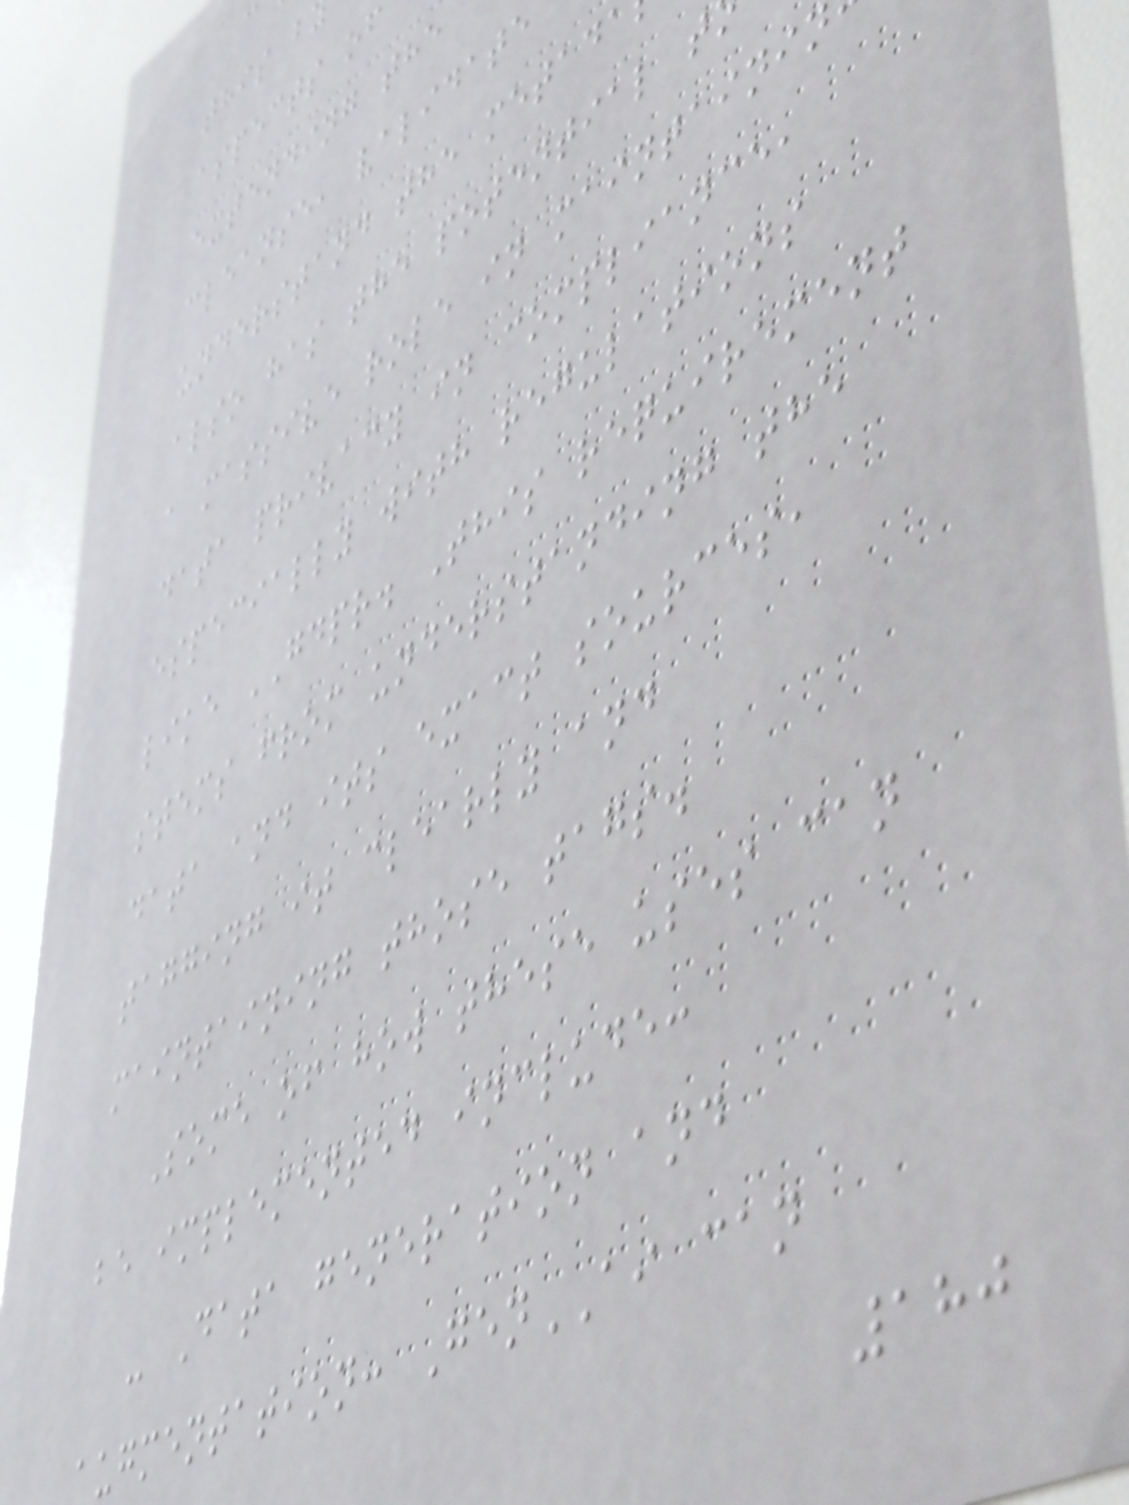this b
aspects of
extending the
cleanse, validate
understand the metad
also has the potential t
a massive role in maintainin
data privacy in compliance,
especially with regulations
like GDPR. This requirement
stems from understanding the
data and its exact sources,
tagging it clearly and
maintaining those tags.
Some of how these uses can
be implemented include:
- Data generation and
augmentation: GenAI can
180
